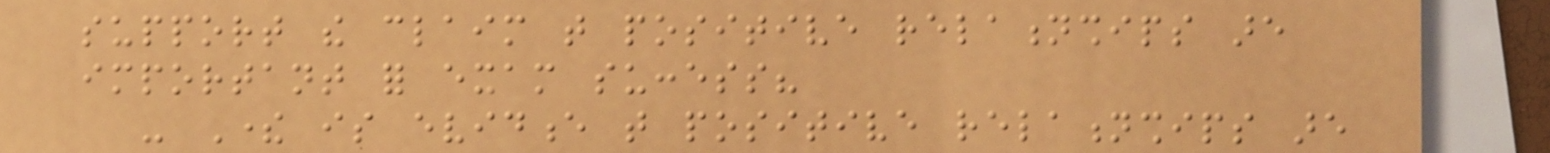support the claim that positive relationships are
important for exam success?
- There is evidence that positive relationships are
